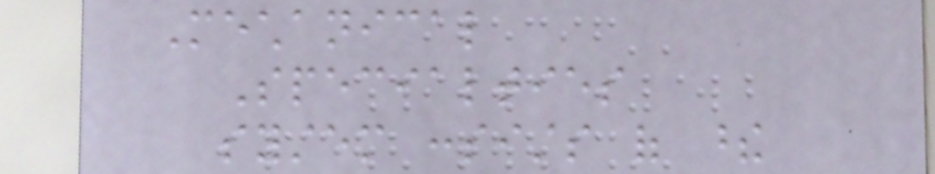Mechanical
Specialties
system consists of these
